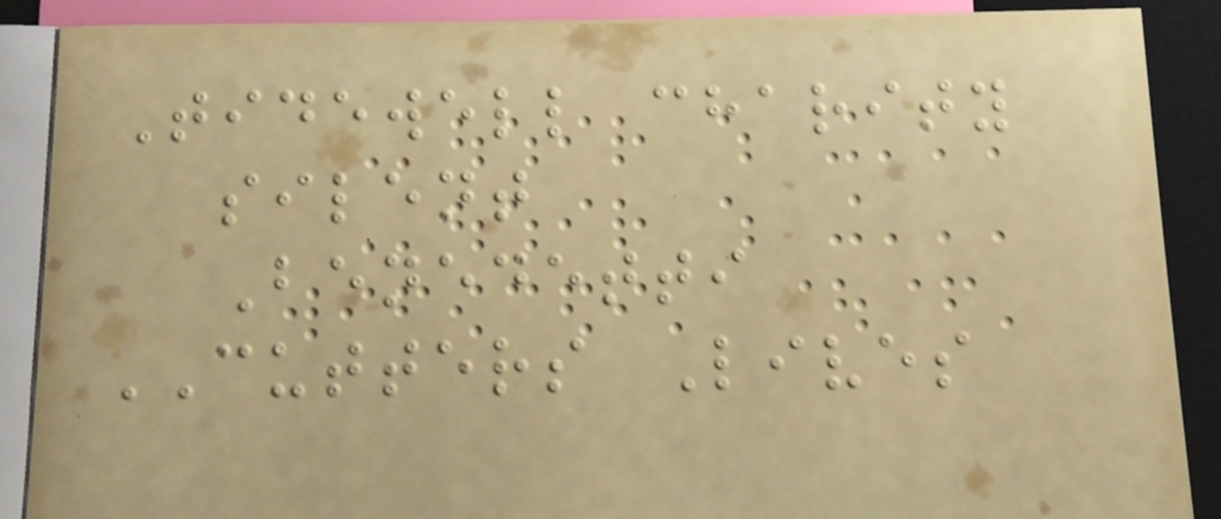Tidewell charity
silent
Benedetti
CUTTERS Lives
